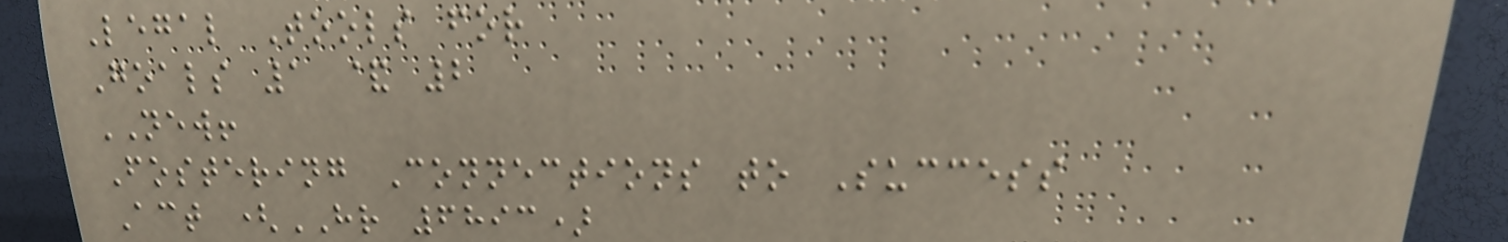Legal Tools for
Goals 1 & 2
NEW!
Fostering Connections to Success
Act (HR 6893)
